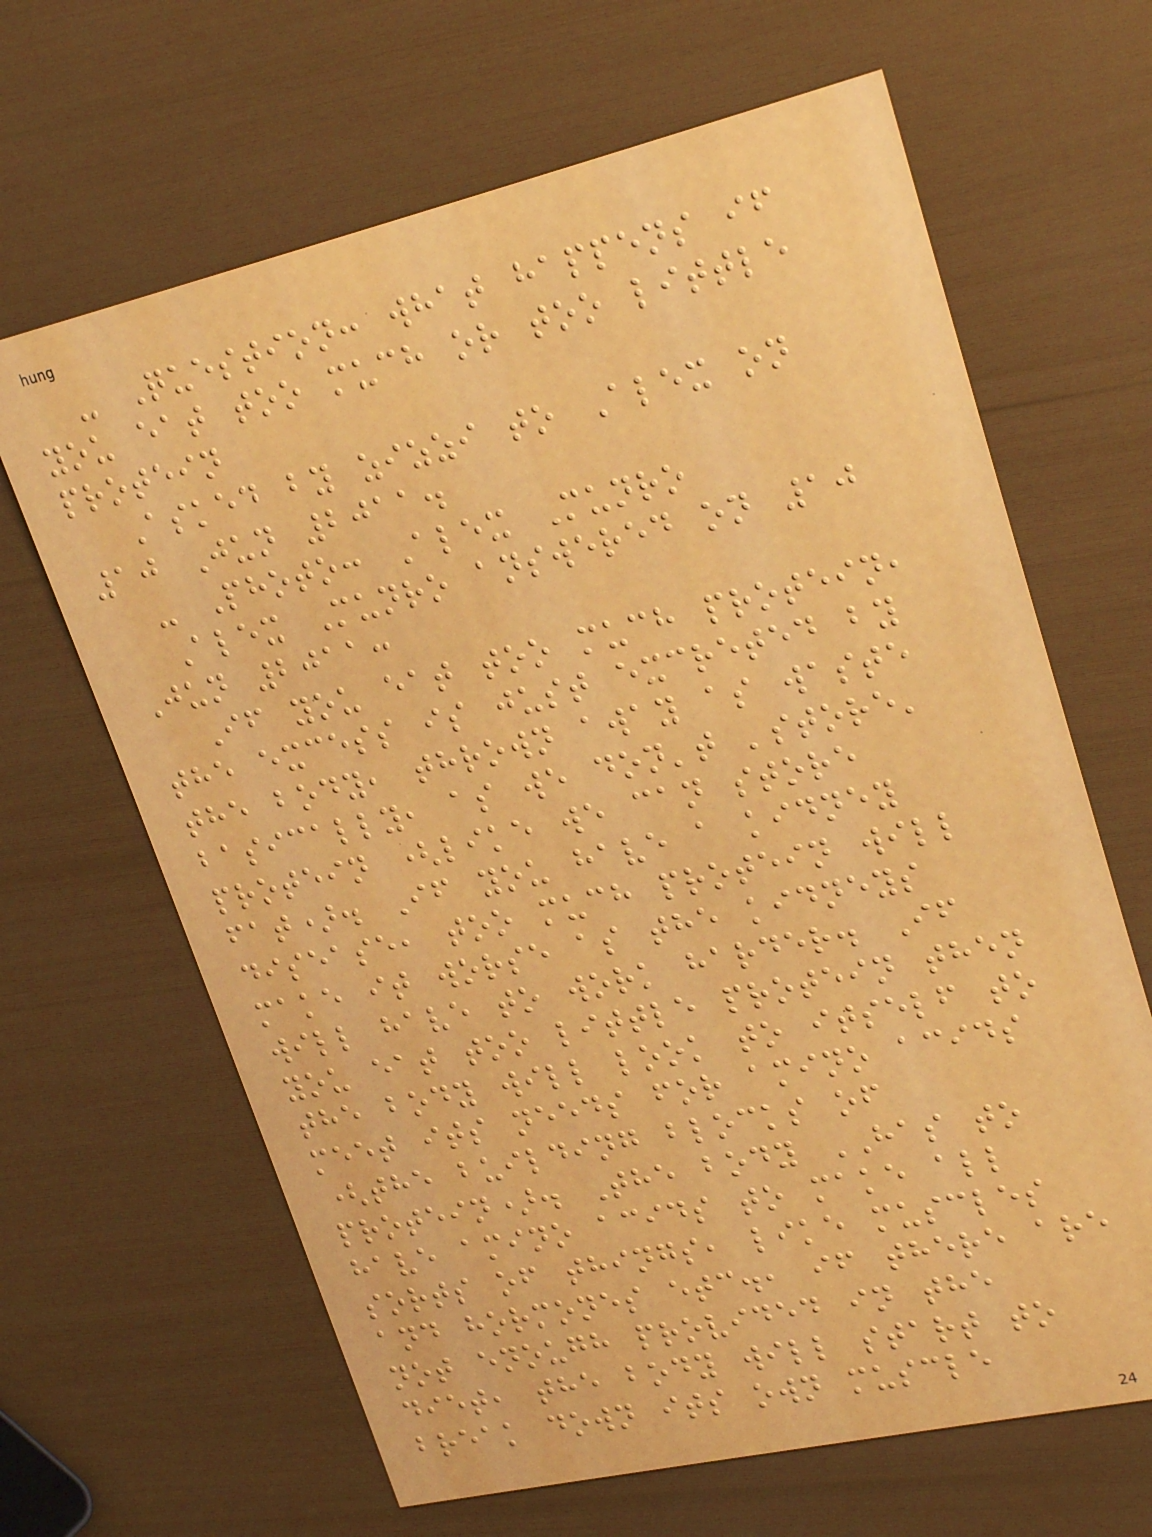- Question: what happens if
you eat too much or too little
protein
Asked by zizzi to Alex on
10 Jun 2011.
- Photo: Alex Munro
Alex Munro answered on 10
Jun 2011:
If you eat too much protein,
the excess is just excreted by
the body, thrown away as waste
basically, as we don't 'store'
protein (like we can store
fat). If you have a kidney
disease, too much protein will
make it worse as the kidneys
will have to work harder. If
you eat too little protein then
the body will look to itself to
meet its needs for amino acids
(the building blocks of
protein). The body HAS to
have amino acids to make all
sorts of things, like muscles
and hormones etc., if there are
not enough provided in the
diet, the body will start to
break down its own muscle
